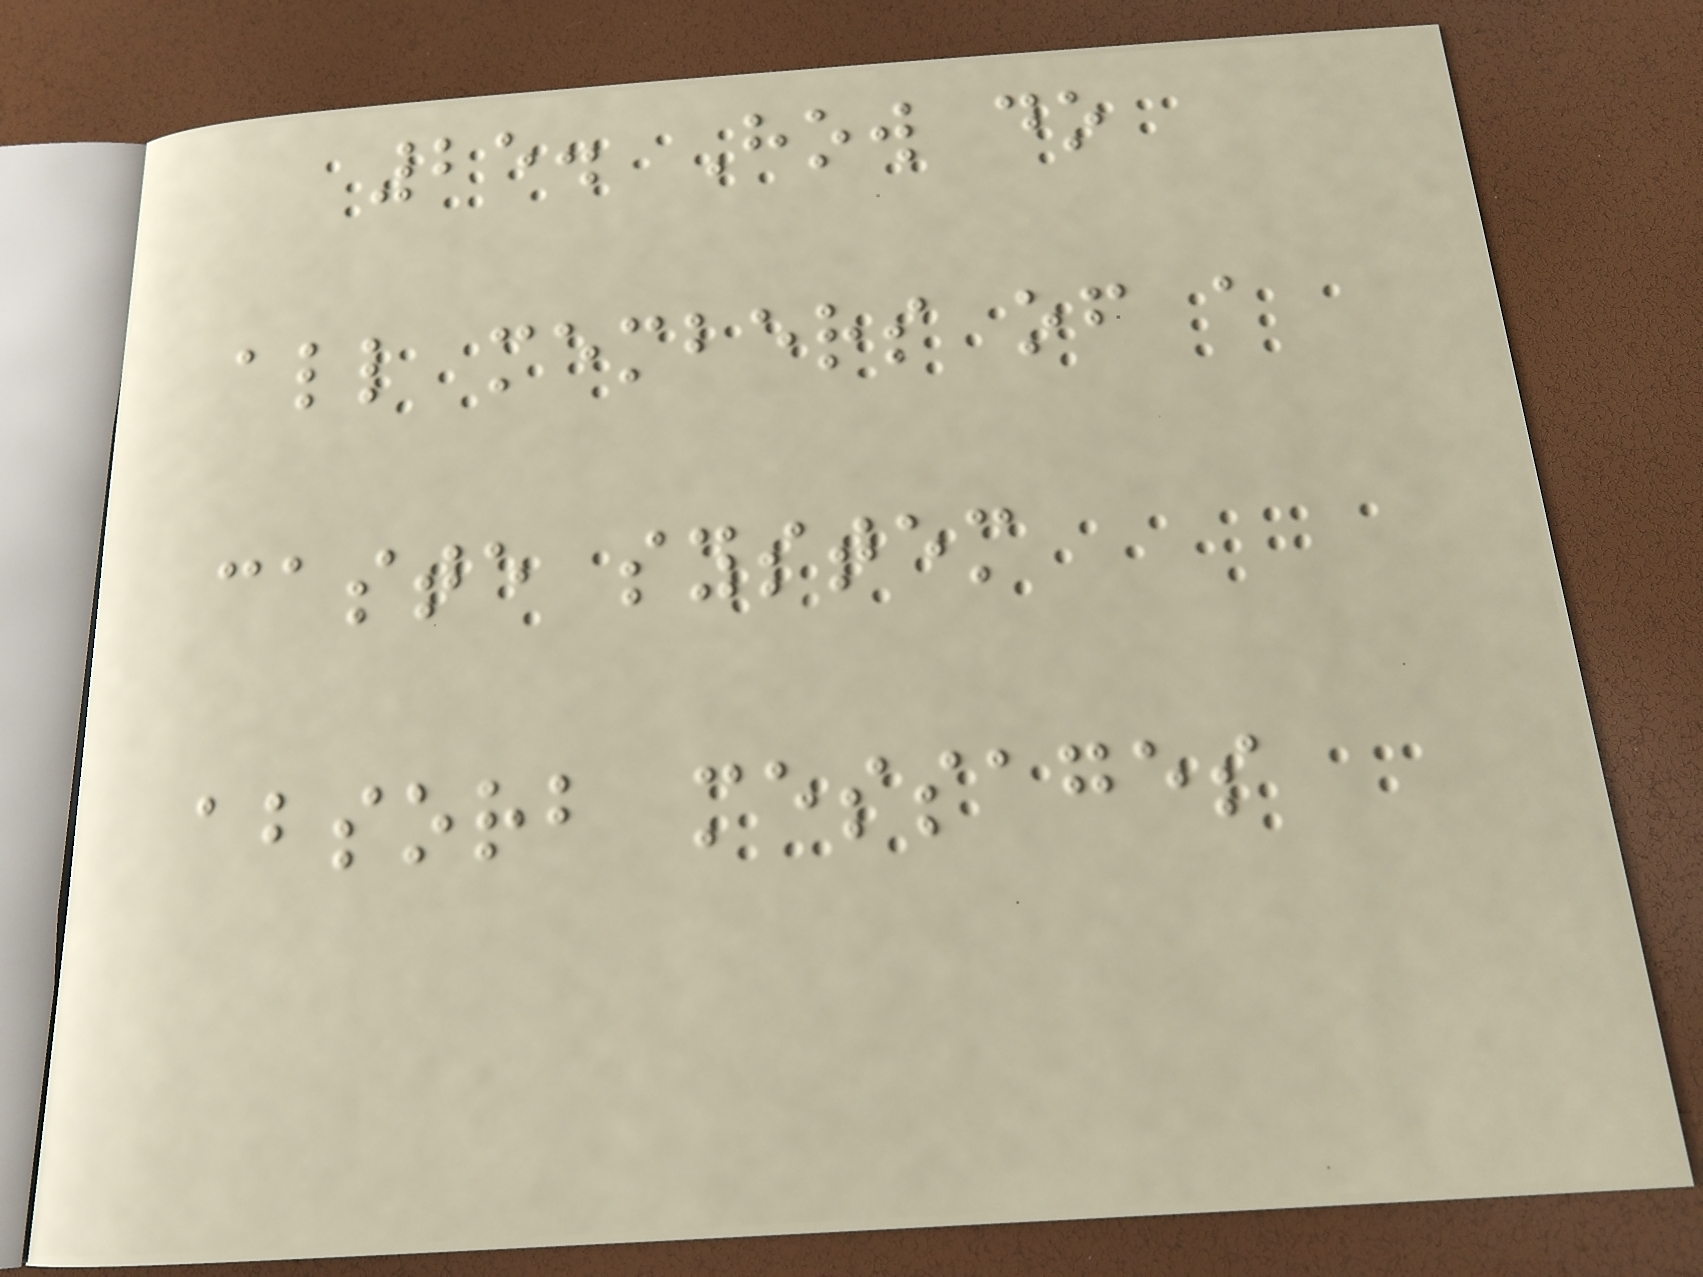25. How do
all members of a
caste system
absorb messages
